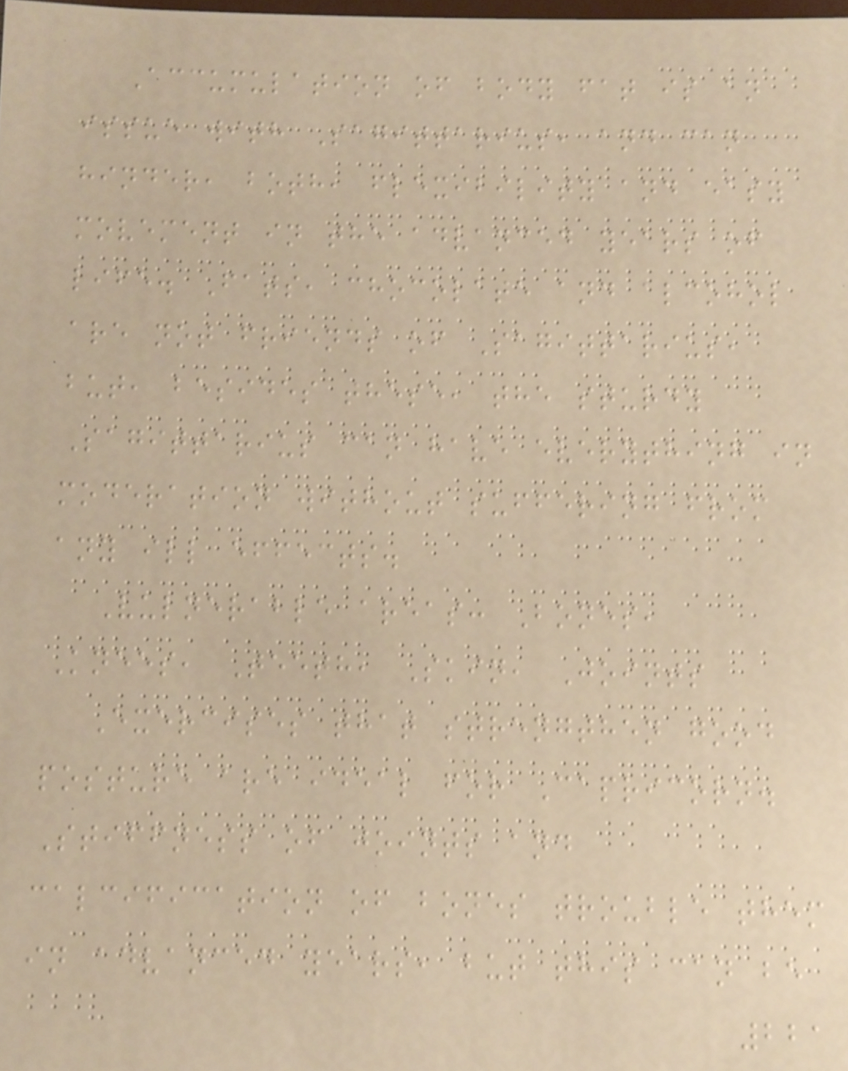Accumulation of body fat is an
issue with Sagittarius, and can
hinder, both, flexibility and easy
movement in the advanced years of
life. Fats, chocolate and alcohol
are not friends of Sagittarius,
but, besides these, the sturdy
Sagittarius can have everything in
moderation without suffering from
any ill effects.
Vulnerable areas: Bones,
Knees, Teeth, Skin, Joints
Exercises that strengthen good
posture are ideal for Capricorn.
Stiffness of joints and
calcification of bones trouble them
in advanced years, but this can be
221
